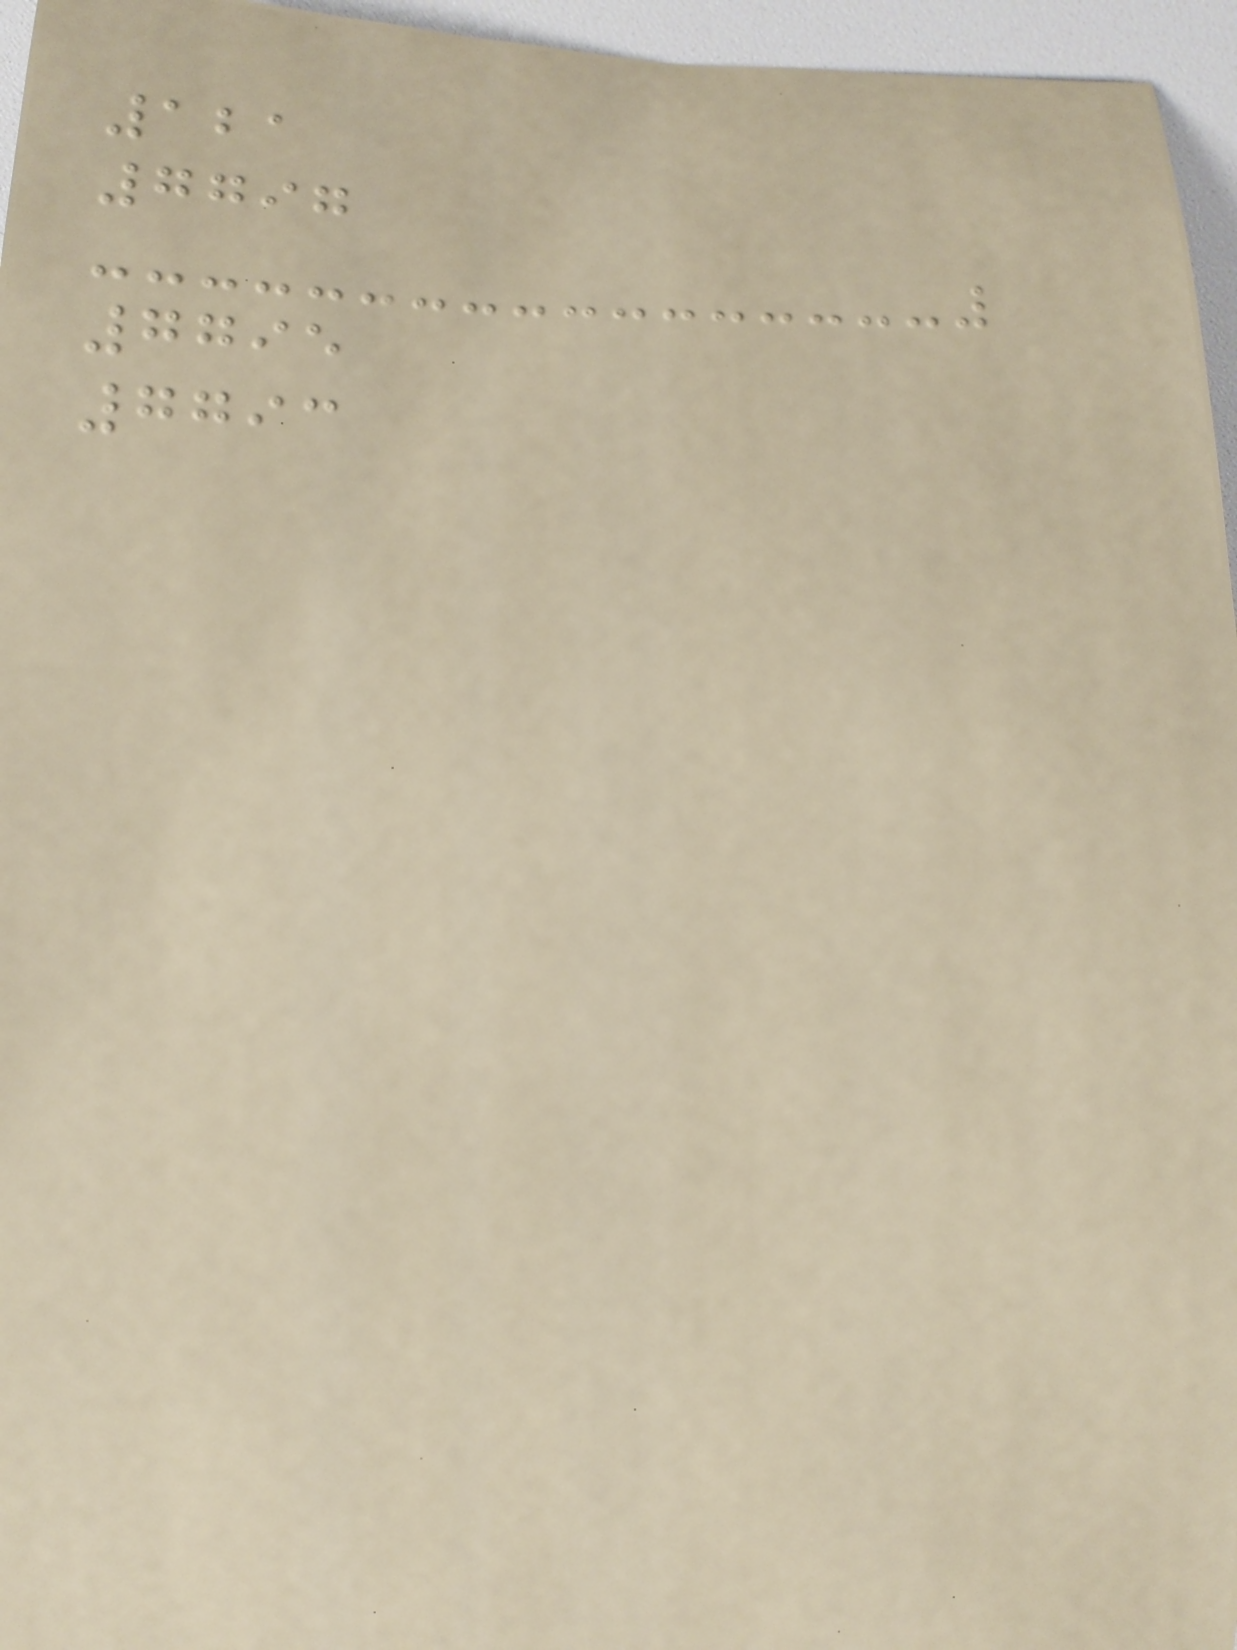121
7797
7795
7793
